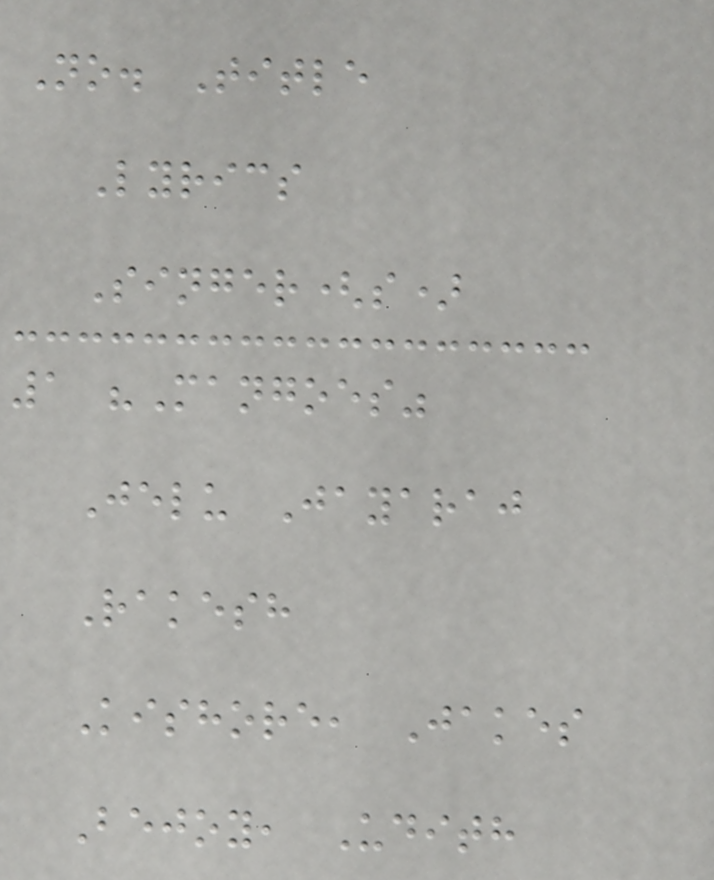No. Title
Lyrics
Singer(s)
1 "Mangoes"
Jelu Jayaraj
Rakesh
Kishore, Jakes
Bejoy, Udith
